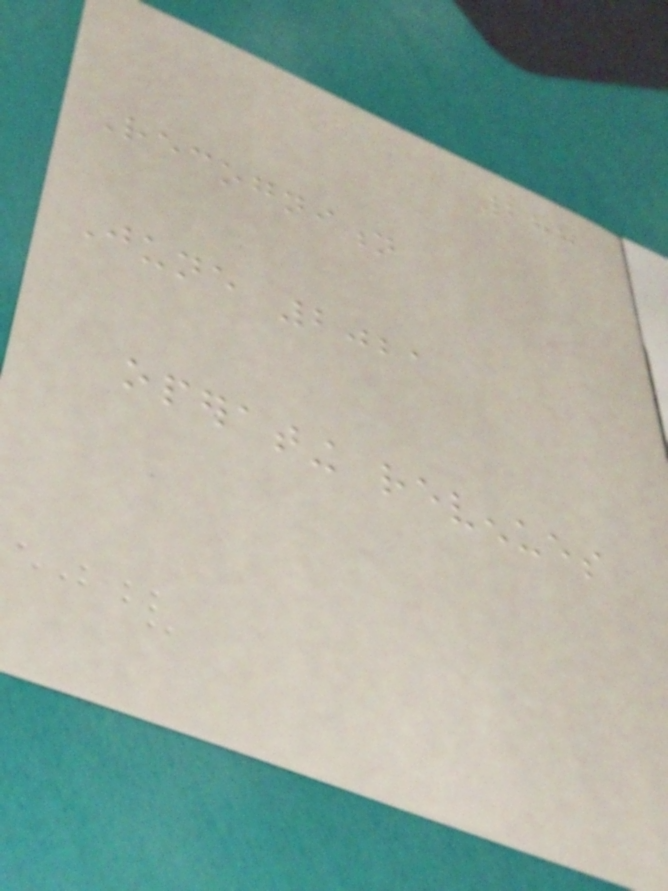288
Recognition
June 2021
operating revenues
